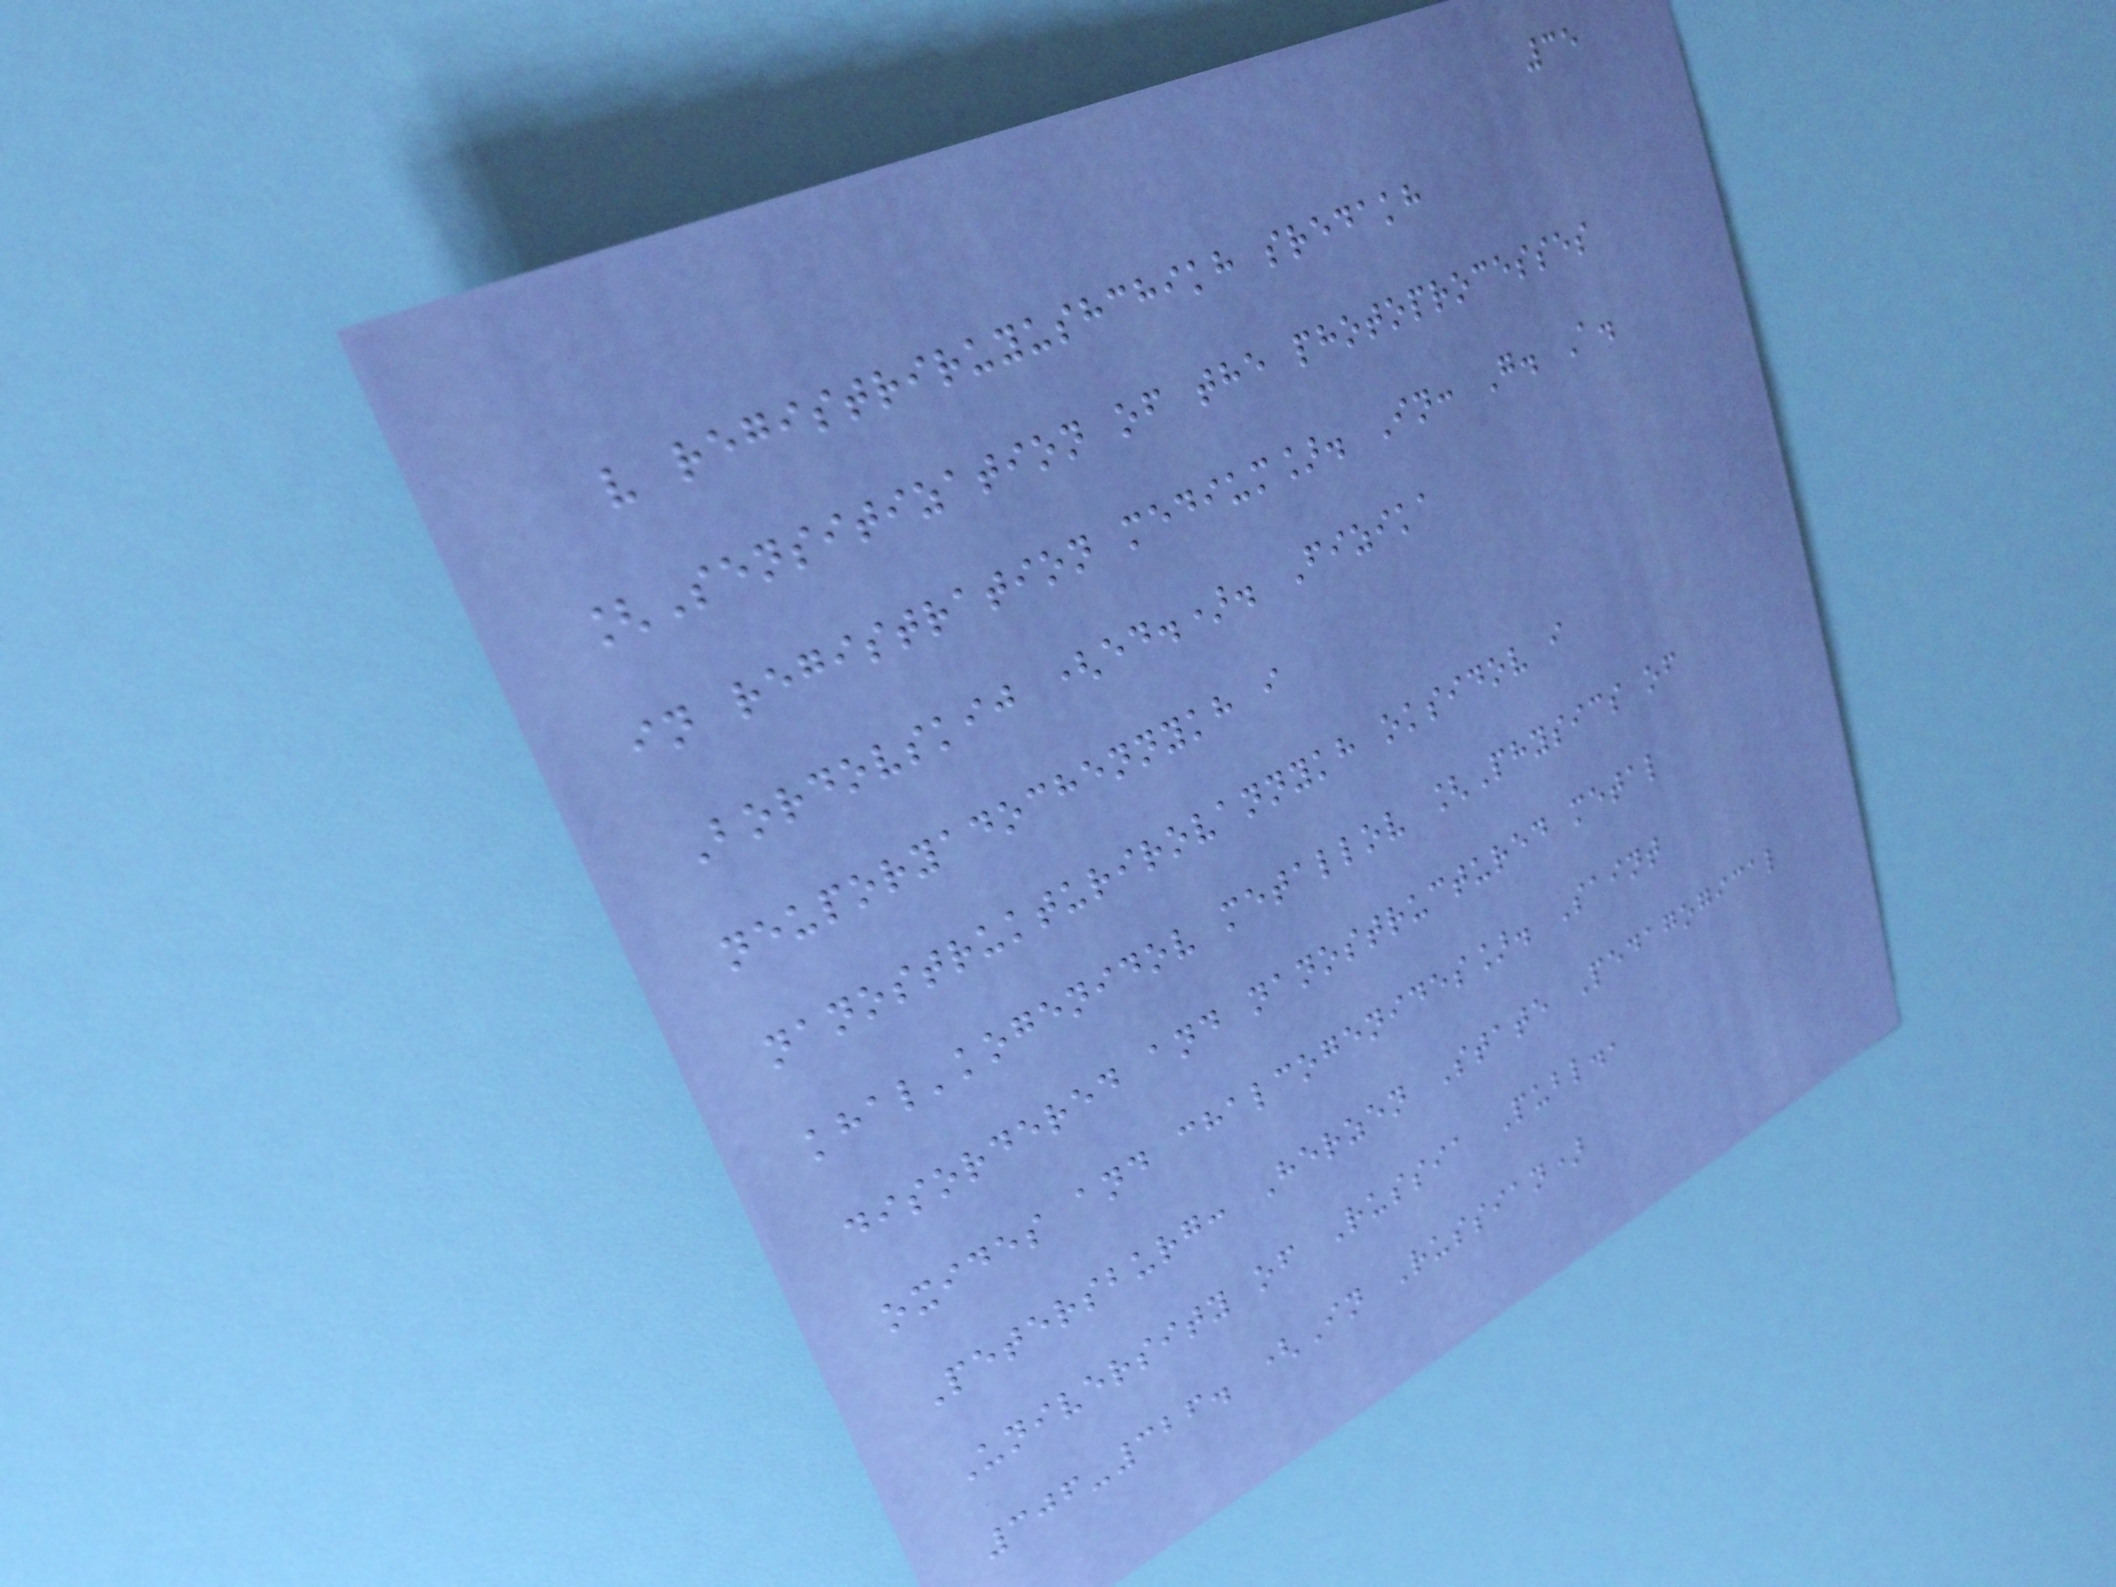35
v registriruyushchikh sredakh
[Sensitization of the photoprocesses
in registration medium]. In: G. A.
Bordovskij (ed.). Fizika
neuporyadochennykh i
nanostrukturirovannykh oksidov i
khal'kogenidov metallov [Physics of
disordered and nanostructured metal
oxides and chalcogenides]. Saint
Petersburg: Herzen State Pedagogical
University of Russia Publ.,
306-326. (In Russian)
